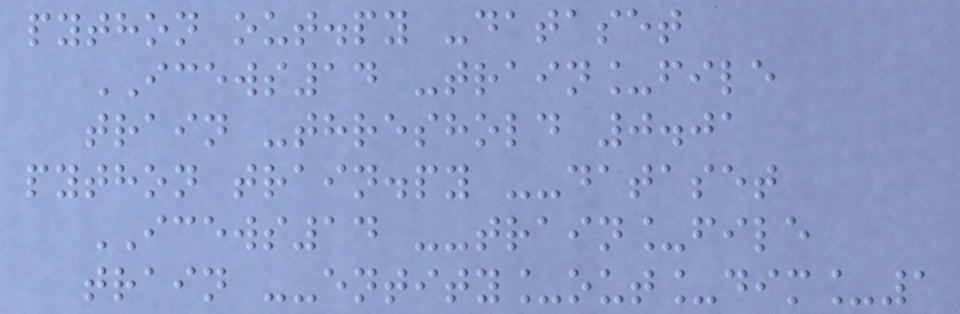python out.py -dataset
ICEWS14 -train_file
train -threshold 0.01
python train.py --dataset
ICEWS14 --train_file
train --entity_out_dim_1
